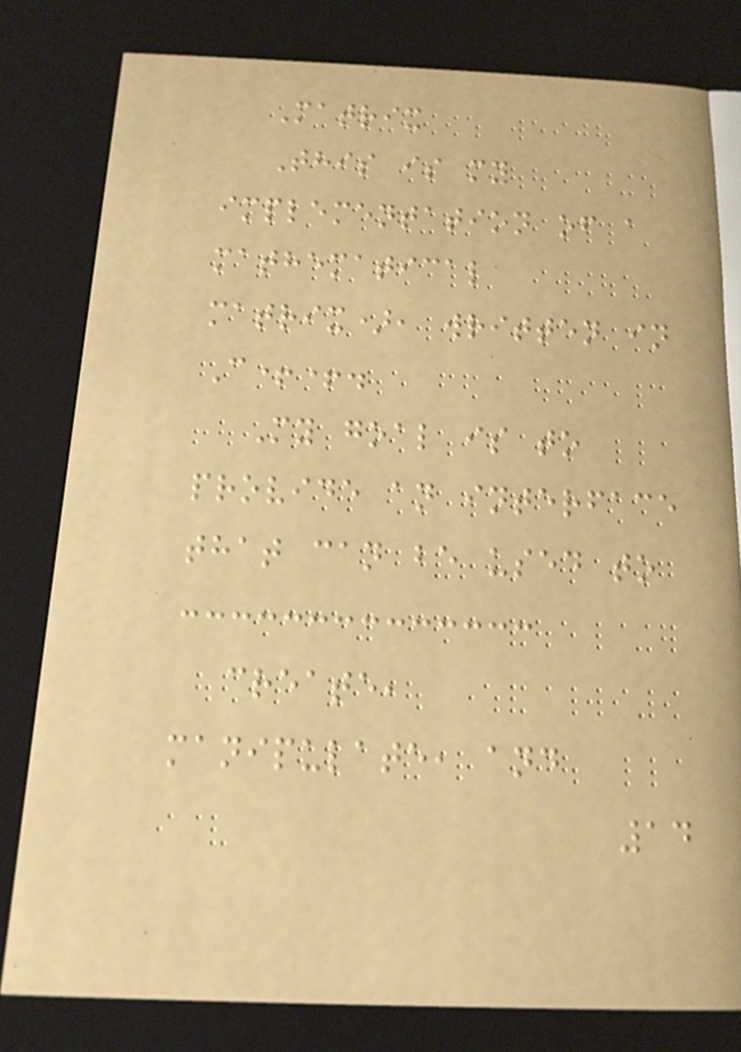Matrix
This is my
implementation of a
mathematical
matrix), written in
C++.
My goal is to
provide an interface
that can be used to
create,
manipulate, and
14
